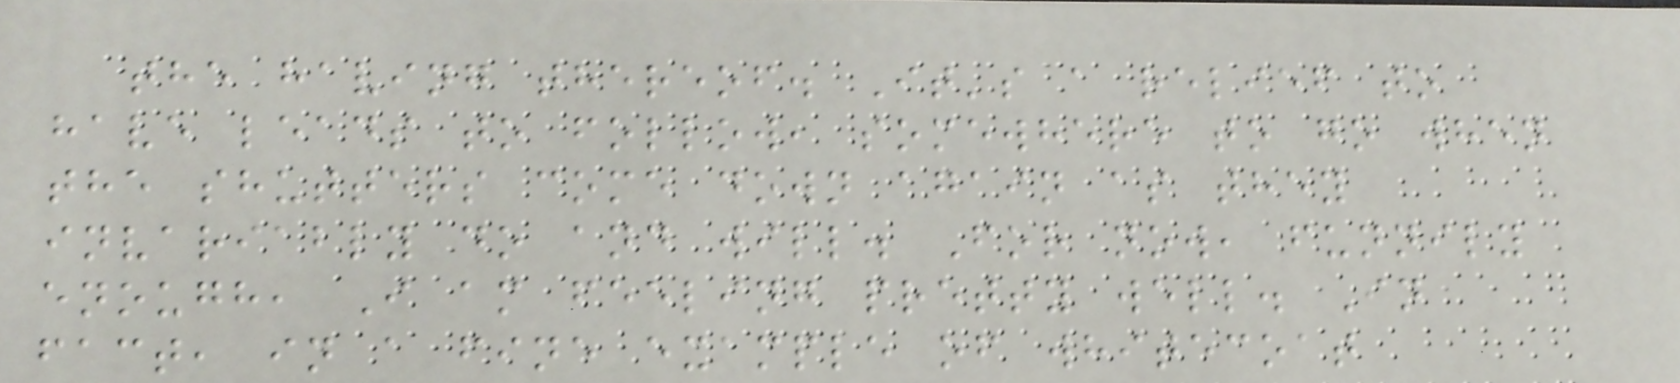the having thereof. It's a relief to
have leads to follow, somewhere to go when
the shutters come down again as they
invariably do and will. For now, funnily
enough, I am feeling pretty well. In
fact, in a fine example of whitecoat
